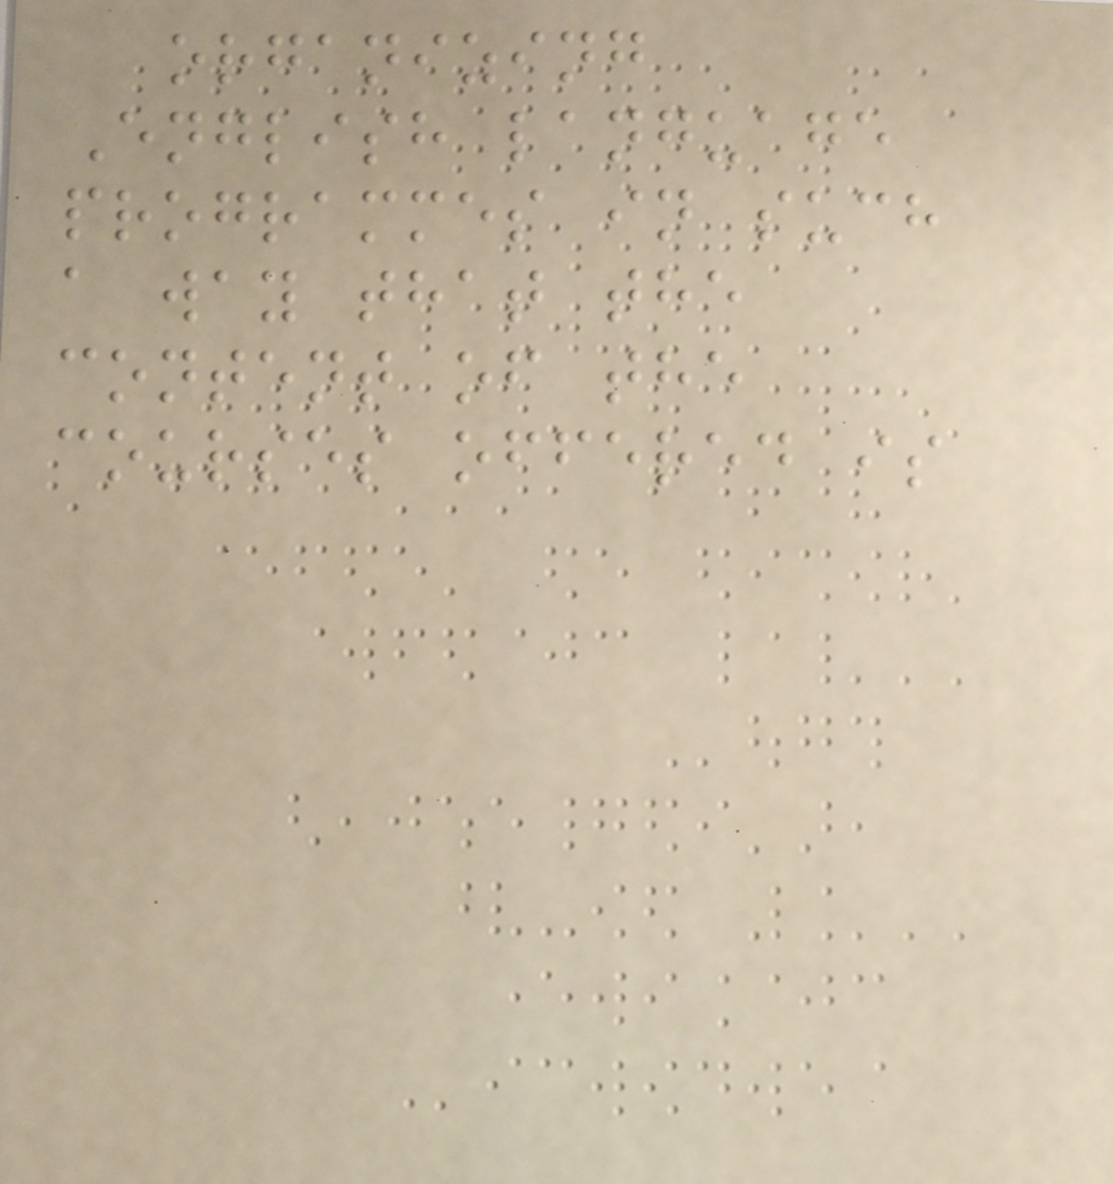organizing
English language
programmes in such
a way that the
content of the
courses offered is
